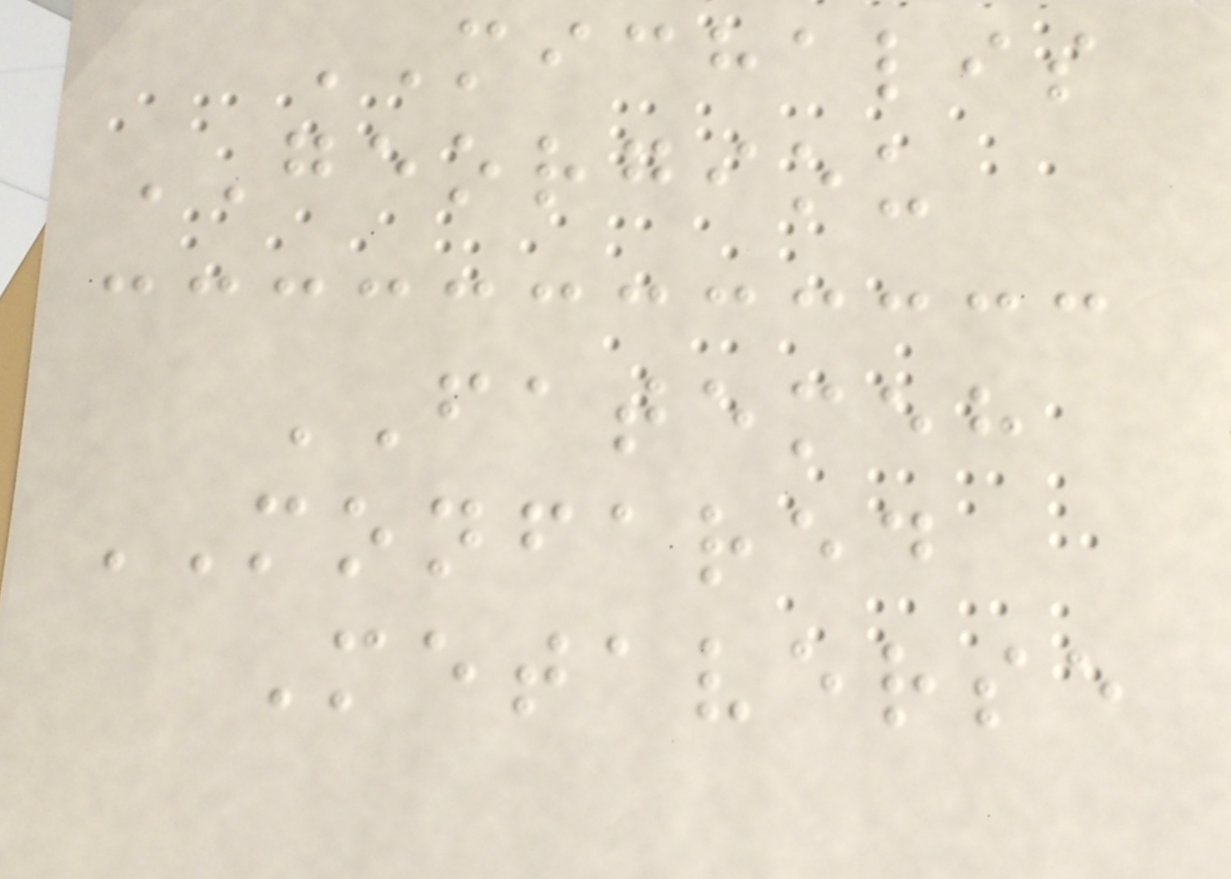MICHALIS
GEORGIOU
FATEMEH
MONFARED
Metaverse
